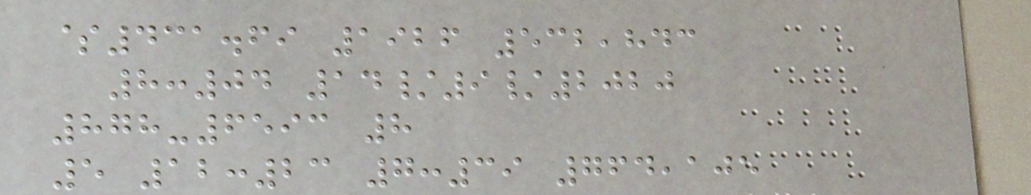$431.69 1926 532,843
8:04 14/9/2020
878-6593 8
5 12:23 7:39 764,105
